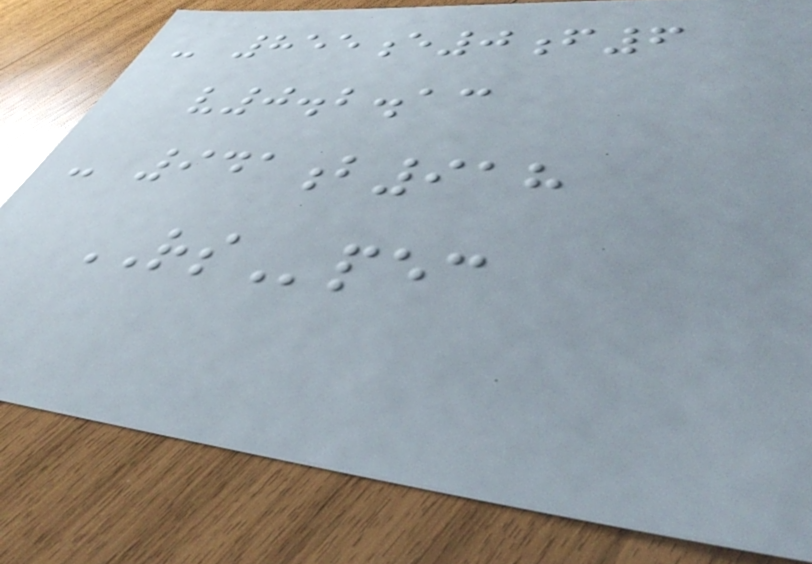- 855e0f6
v0.2.13
- 941b918
RSpec
